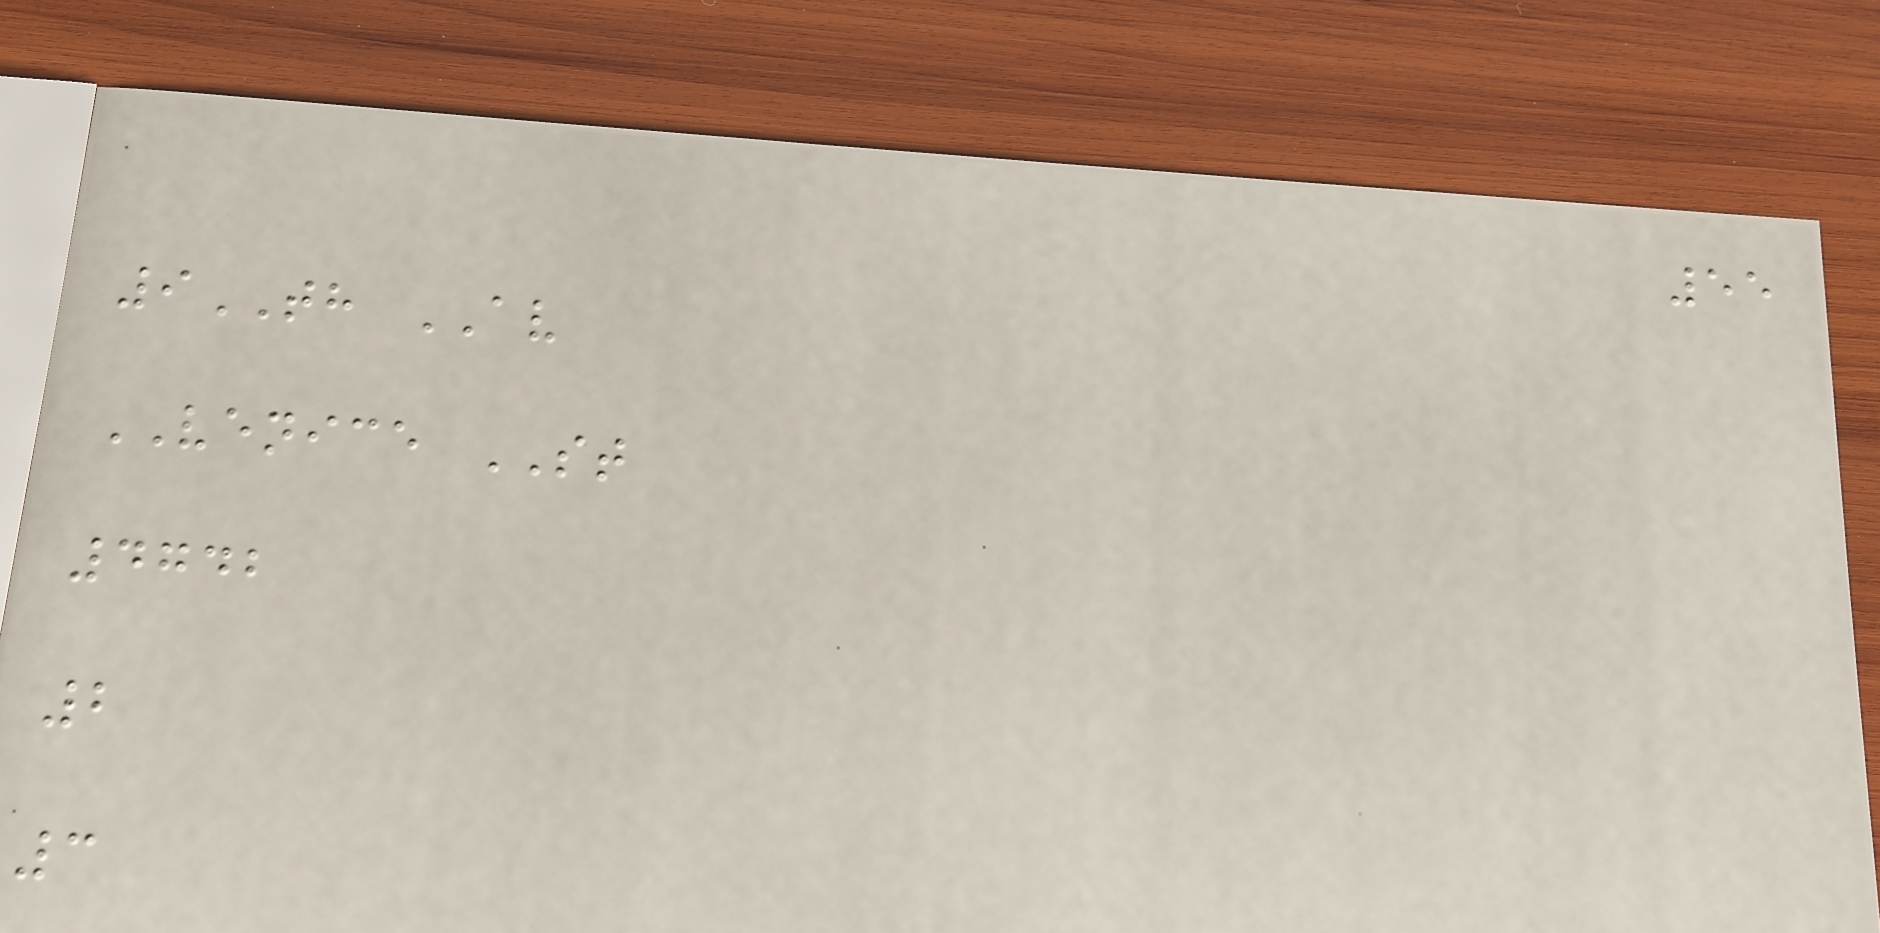55
9TH AV
VENICE ST
4742
2
3
